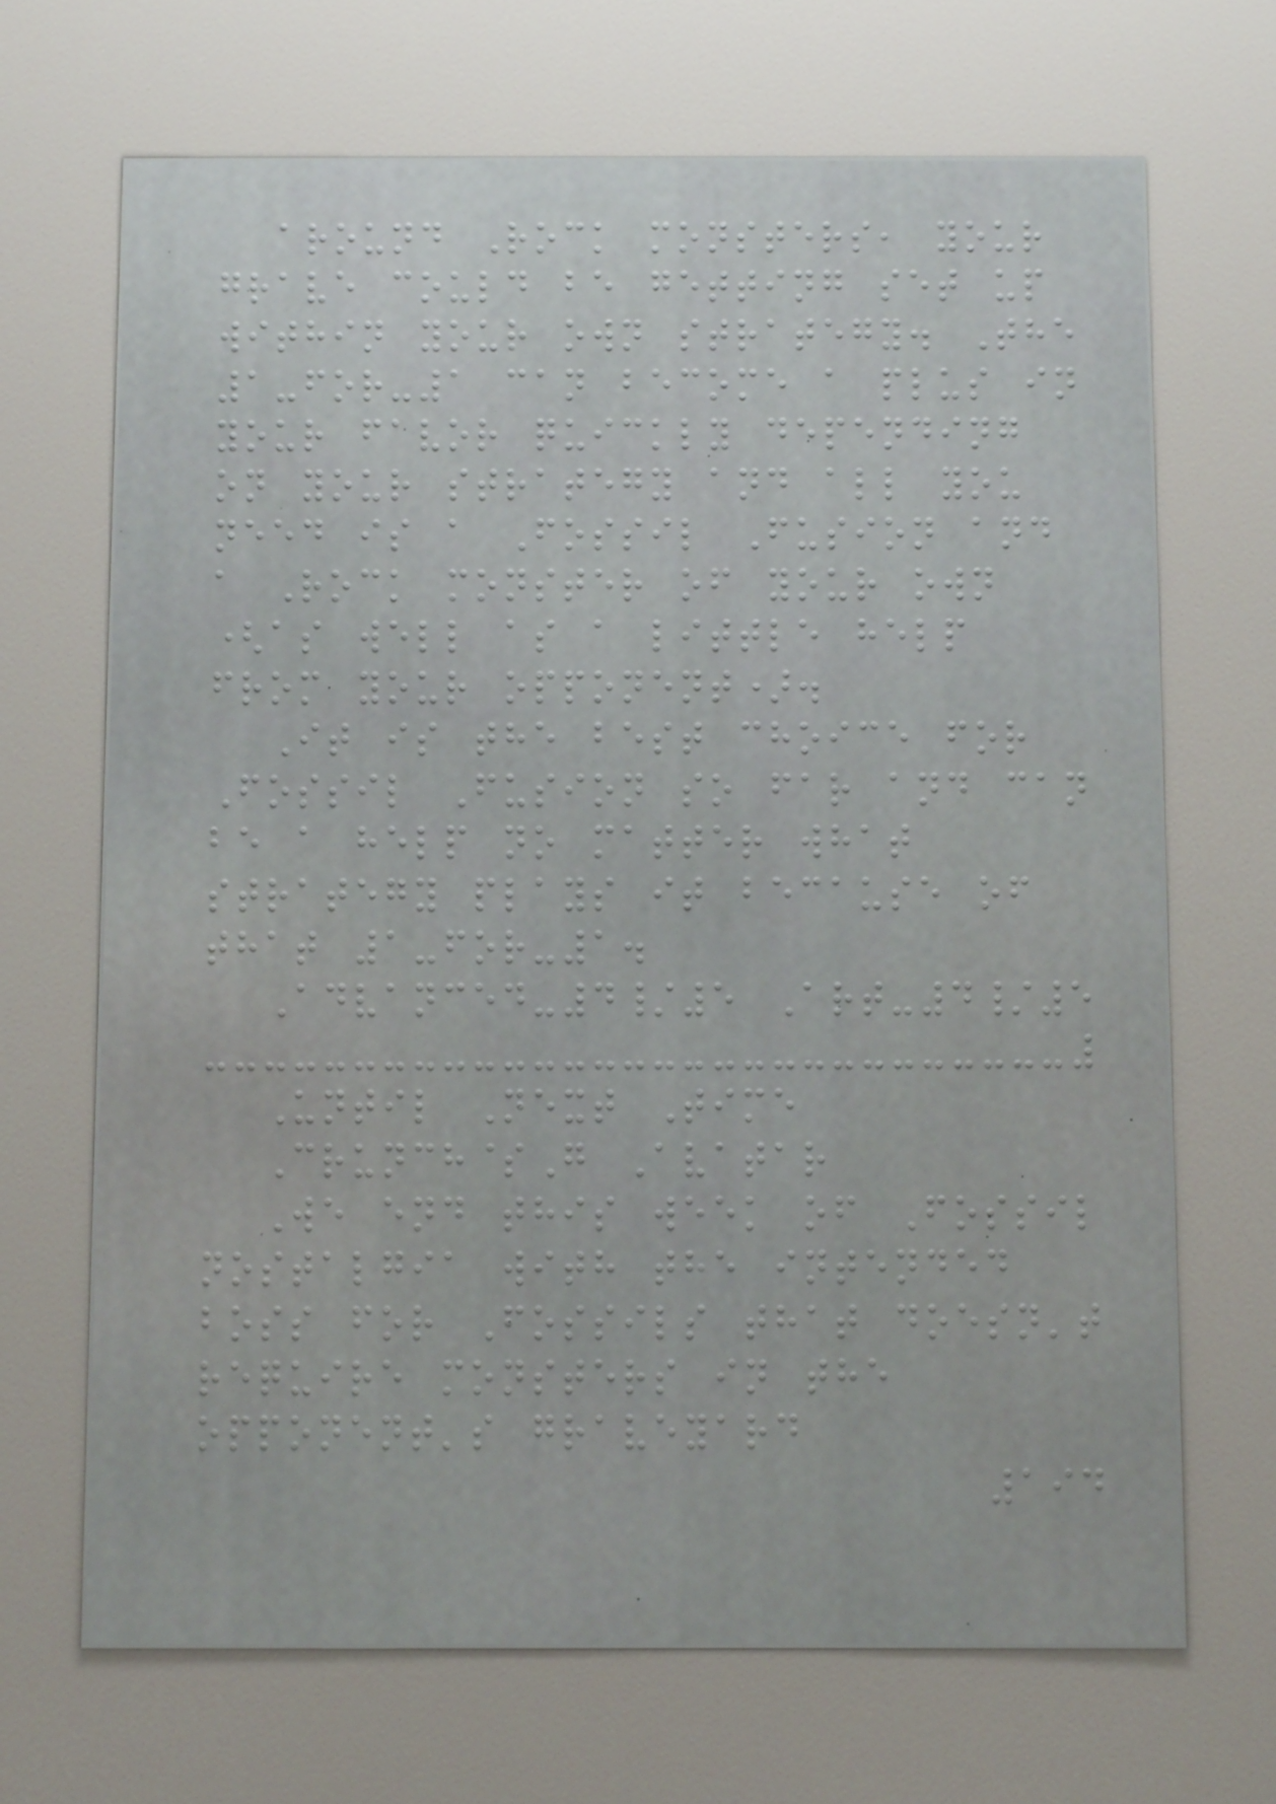around Rock monsters, your
grave could be getting set up
within your own strategy. The
1-for-1 can become a plus in
your favor quickly depending
on your strategy and all you
need is a Fossil Fusion and
a Rock monster of your own
(as well as a little help
from your opponent).
It is the best choice for
Fossil Fusion so far and can
be a help no matter what
strategy plays it because of
that 1-for-1.
Advanced-4/5 Art-4/5
Until Next Time
Crunch$G Avatar
We end this week of Fossil
nostalgia with the intended
boss for Fossils that doesn't
require monsters in the
opponent's graveyard
194
